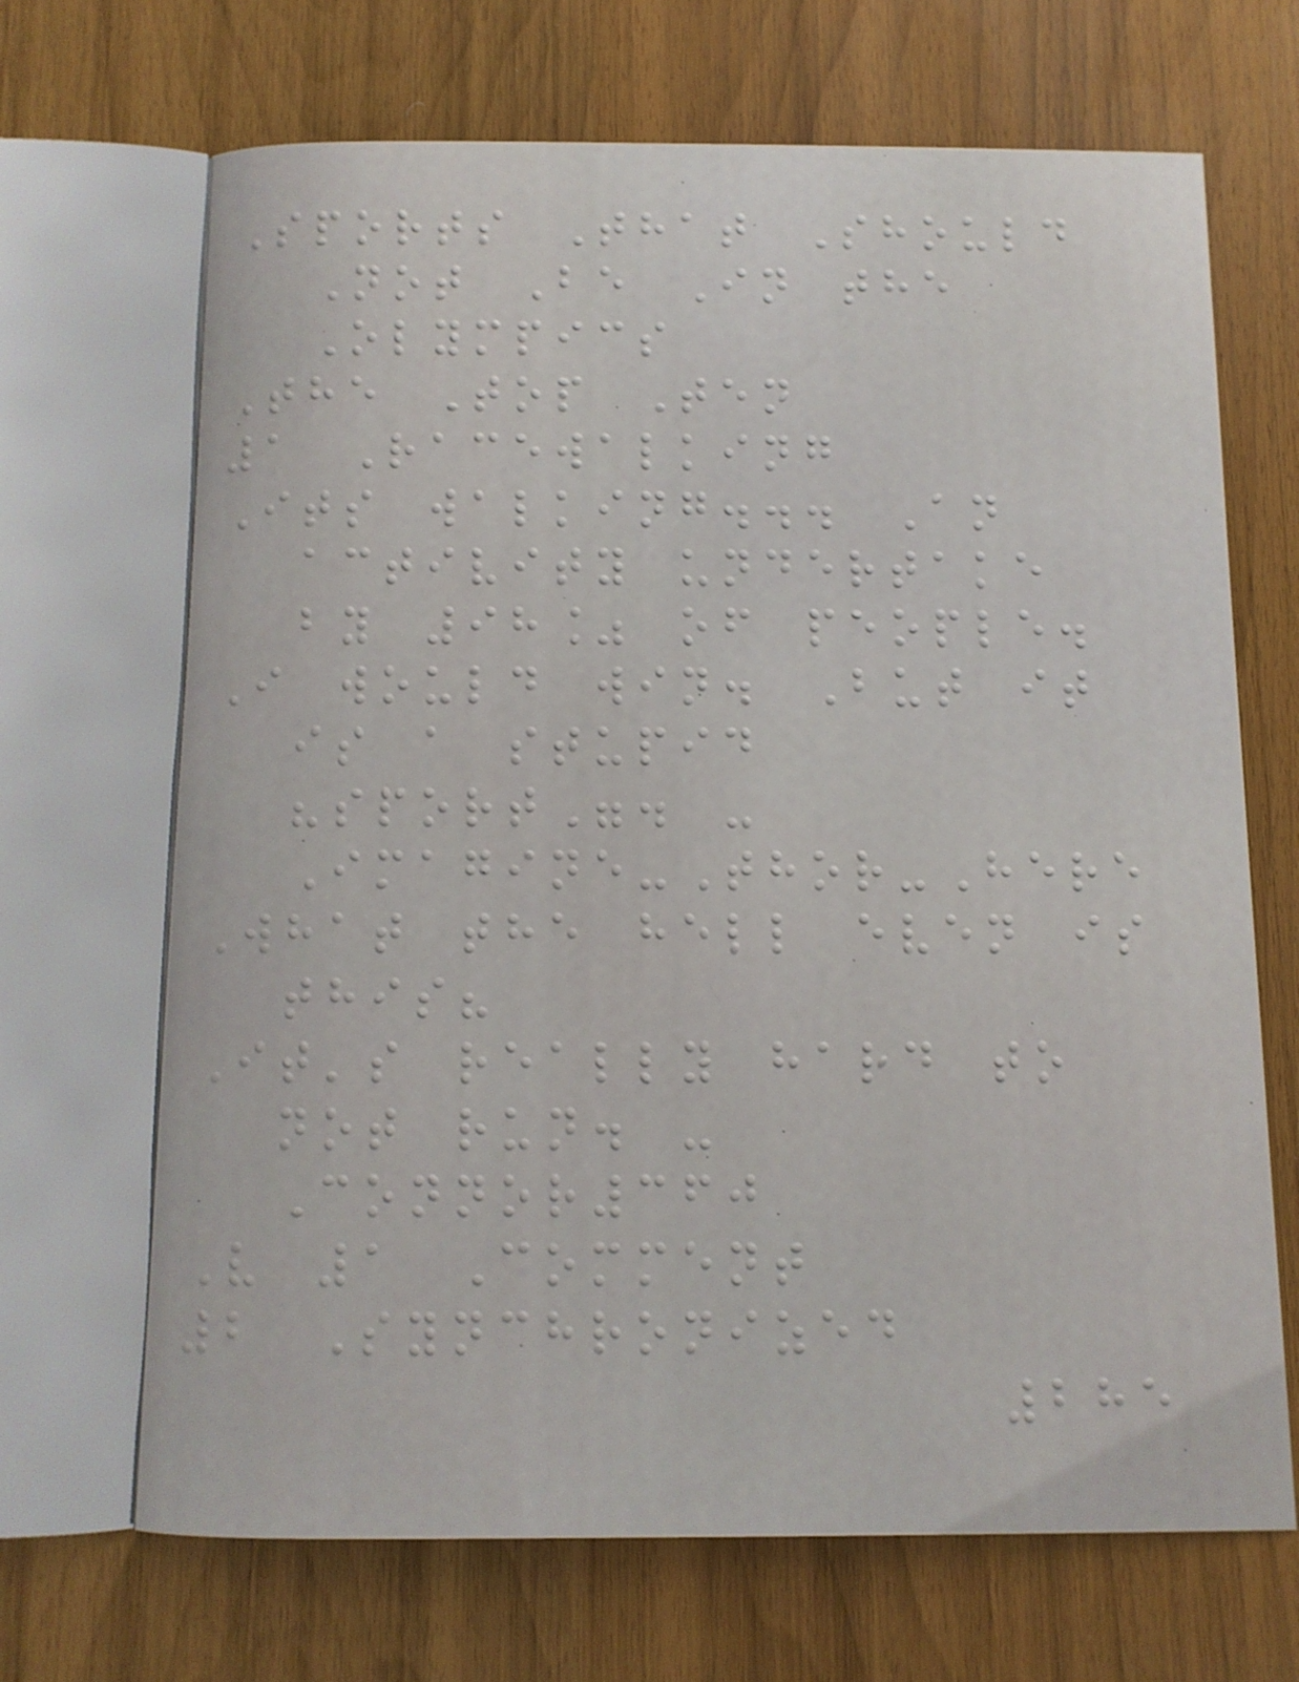Sports That Should
Not Be In the
Olympics
The Top Ten
1 Racewalking
Its walking... An
activity undertake
by 98% of people.
I would win. But it
is a stupid
"sport". -
Imagine-Thor-Here
What the hell even is
this?
It's really hard to
not run. -
Connor360
V 1 Comment
2 Synchronized
285
